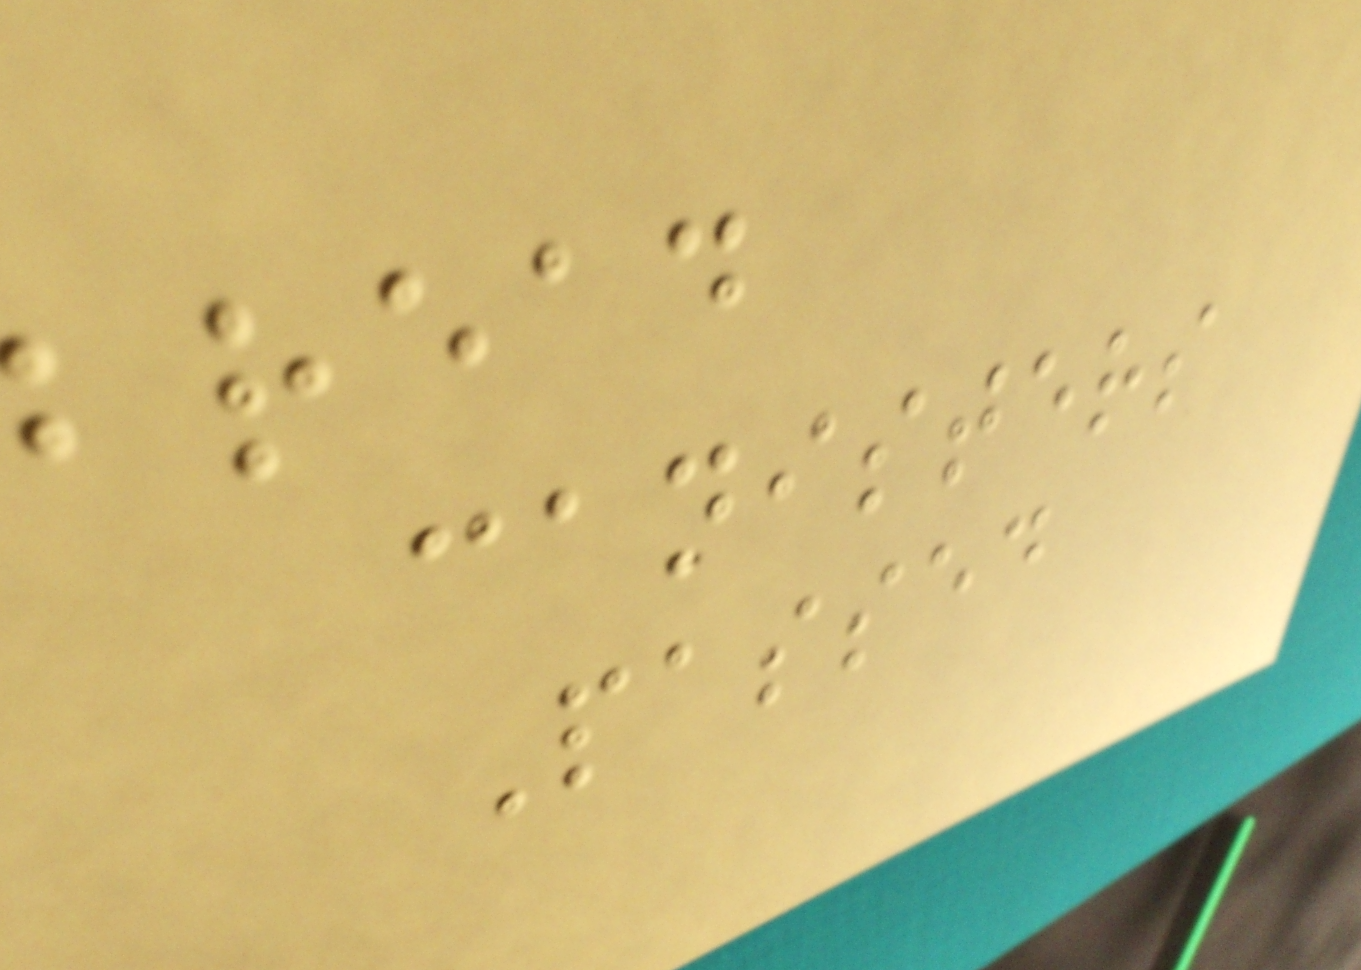bread
canisters
Passed
